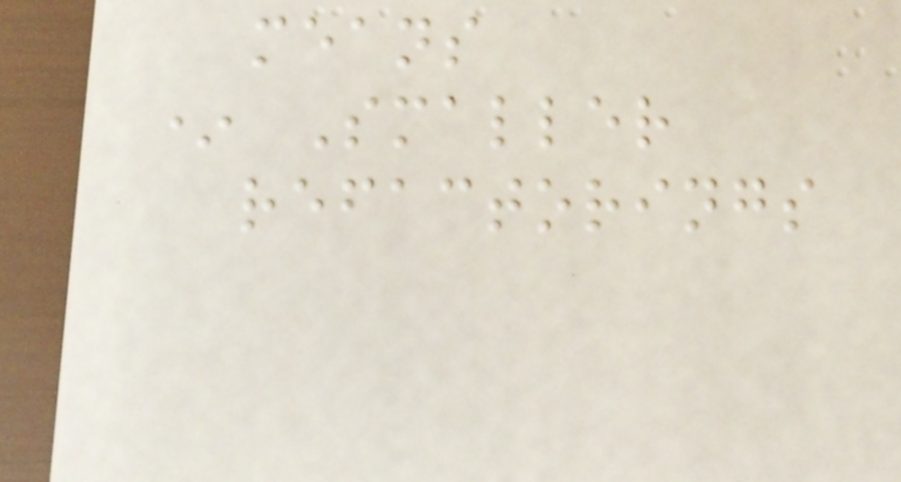means
* Smaller
refactorings
